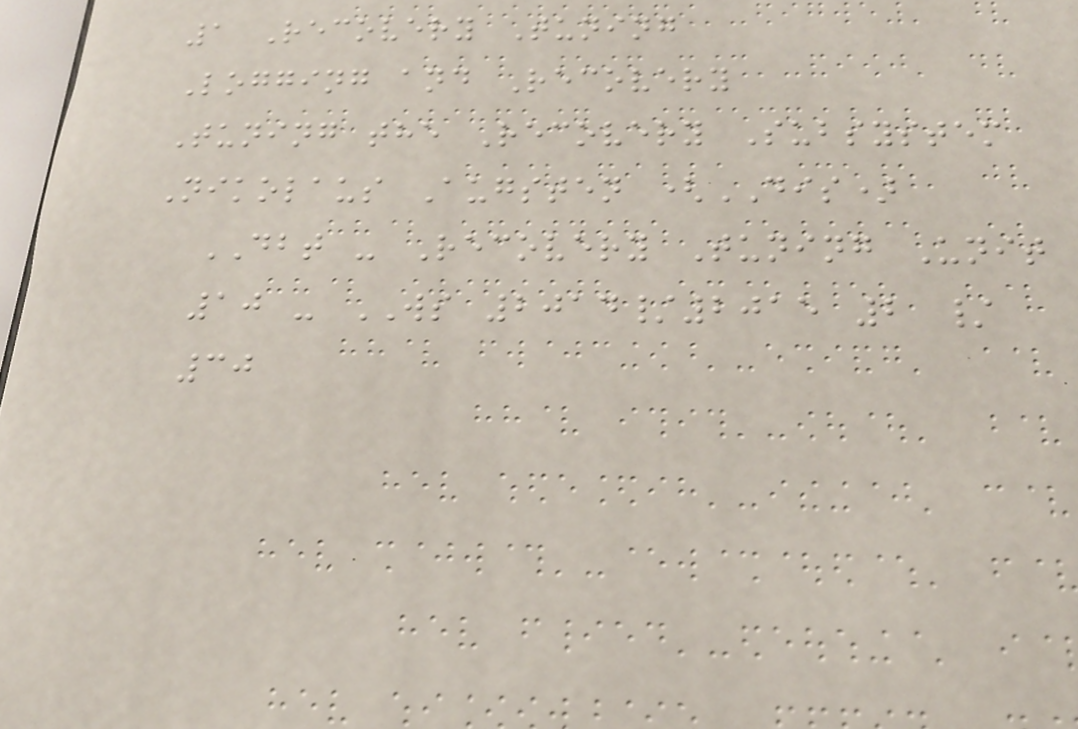1 Recovery Tuning
Logging and Recovery
Tuning the Recovery Subsystem
Nikolaus Augsten (DIS)
DBT - Recovery Tuning Unit
10 - WS 2014/2015 2 /
30
